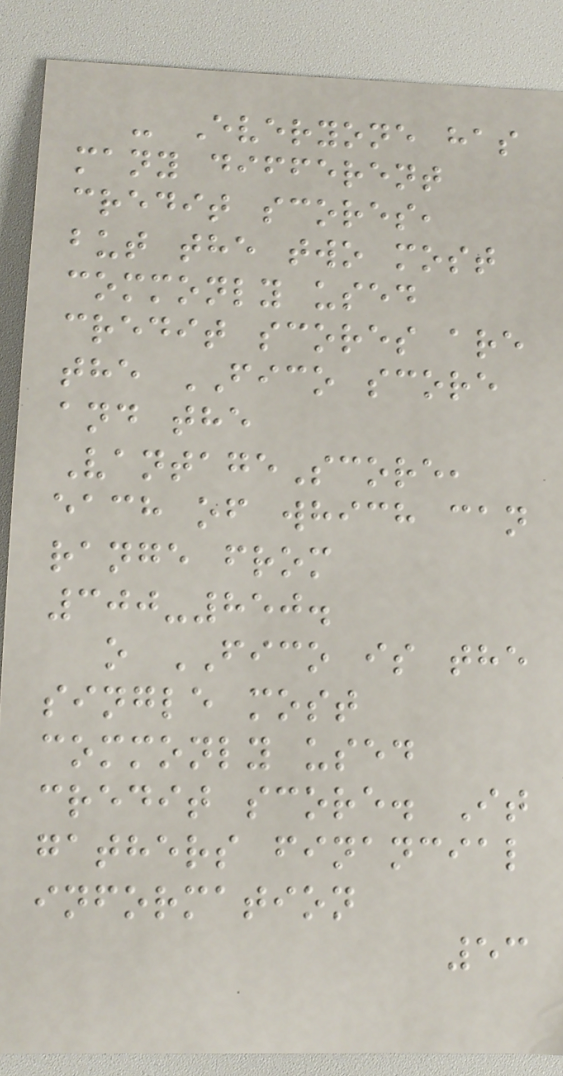- Everyone has
many different
credit scores,
but the two most
commonly used
credit scores are
the FICO score
and the
VantageScore,
each of which can
range from
300-850.
o FICO is the
single most
commonly used
credit score. It
gathers financial
information
53
